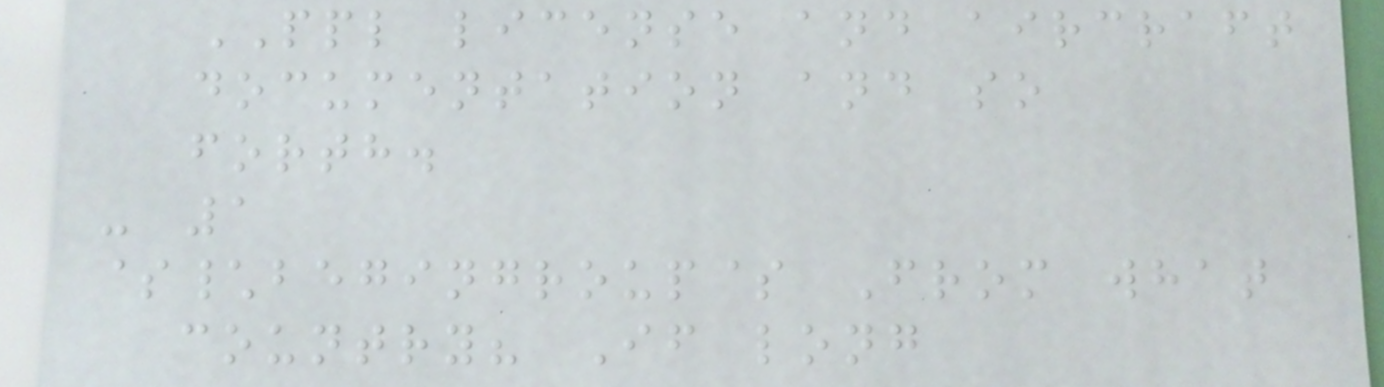PPL license and aircraft
documentation and so
forth.
- 1
$\begingroup$ From what
country? If long
